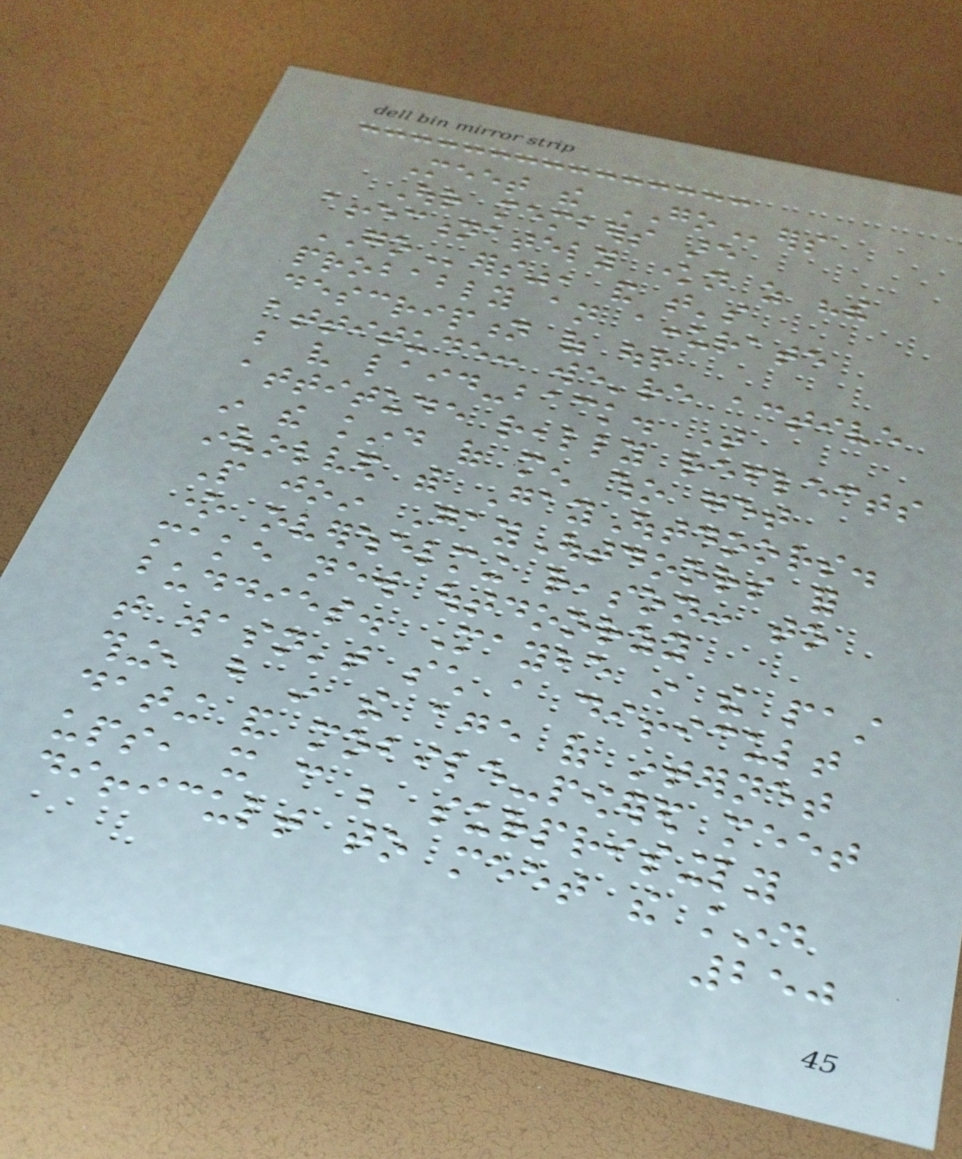Meet the GOers
Our members are
affectionately known as "the
GOers", and that's
probably an accurate
description of our
attitude: we're active
but very laid-back. That
attitude really reflects
in the kind of men who get
involved with GayOutdoors.
People join GayOutdoors for
one overwhelming reason: to
make new outdoorzy
buddies. Maybe in the past
that wasn't such a difficult
thing, but in the age of internet
dating and mobile-powered meet
ups, it can be surprisingly
difficult to meet the kind
250
